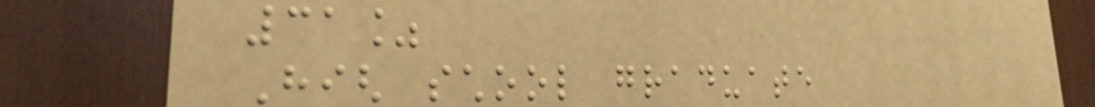31%
High school graduate
